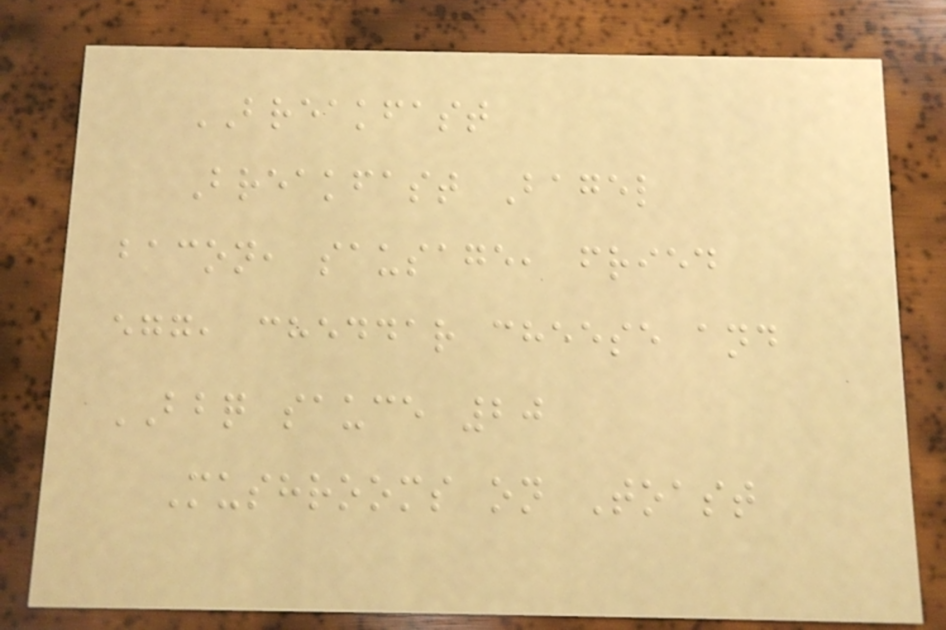BREAKFAST
Breakfast Bagel
bacon, sausage, fried
egg, cheddar cheese and
BBQ sauce 20
Mushrooms on Toast
